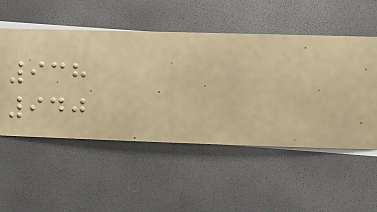938
940
